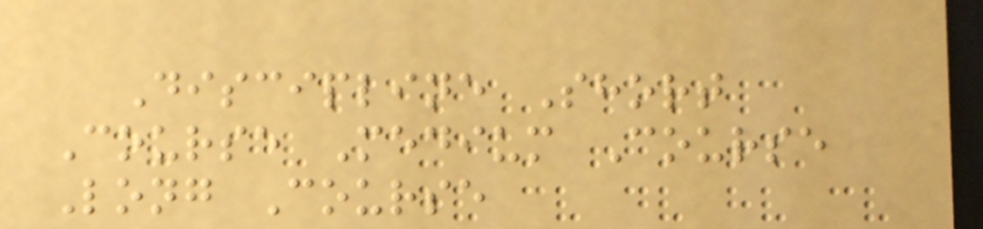Discipline Short
Course Medium Course
Long Course
